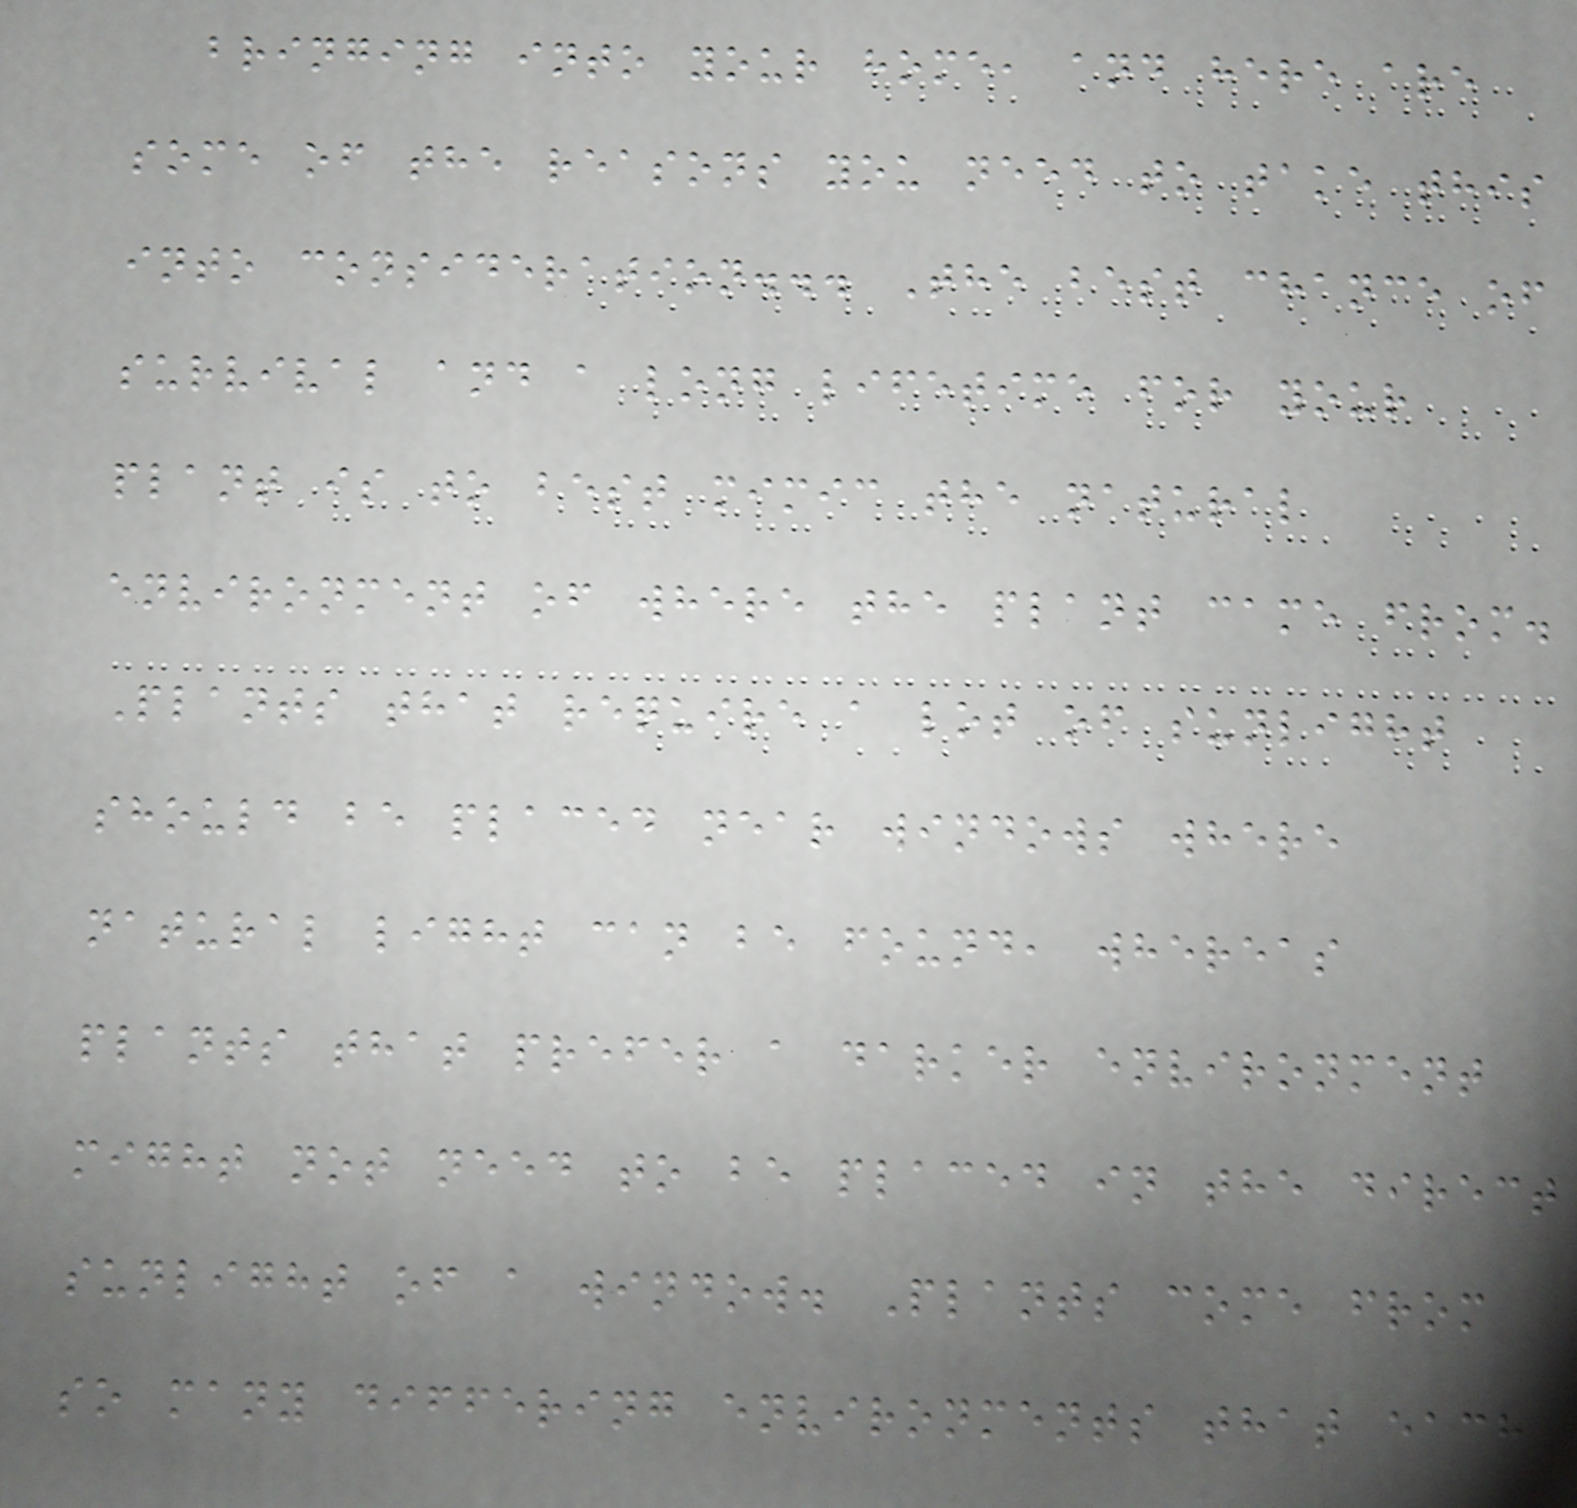bringing into your home, and here are
some of the reasons you need to take this
into consideration... The best chance of
survival and a long lifetime for your
plant is to best mimic the natural
environment of where the plant came from.
Plants that require a lot of sunlight
should be placed near windows where
natural light can be found, whereas
plants that prefer a darker environment
might not need to be placed in the direct
sunlight of a window. Plants come from
so many differing environments that each
